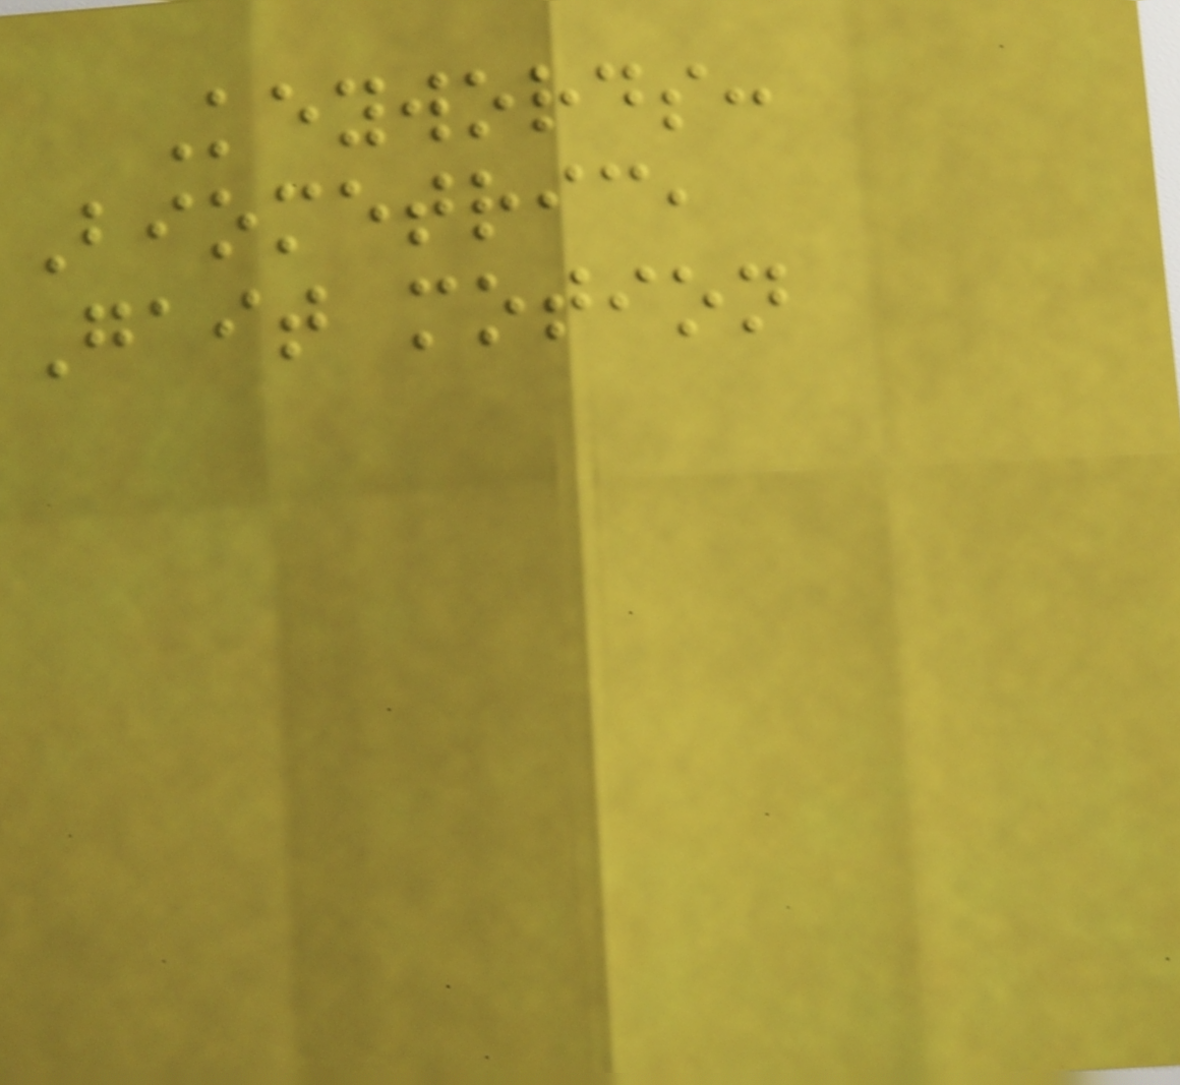Keywords:
Biometric,
Gait motion
